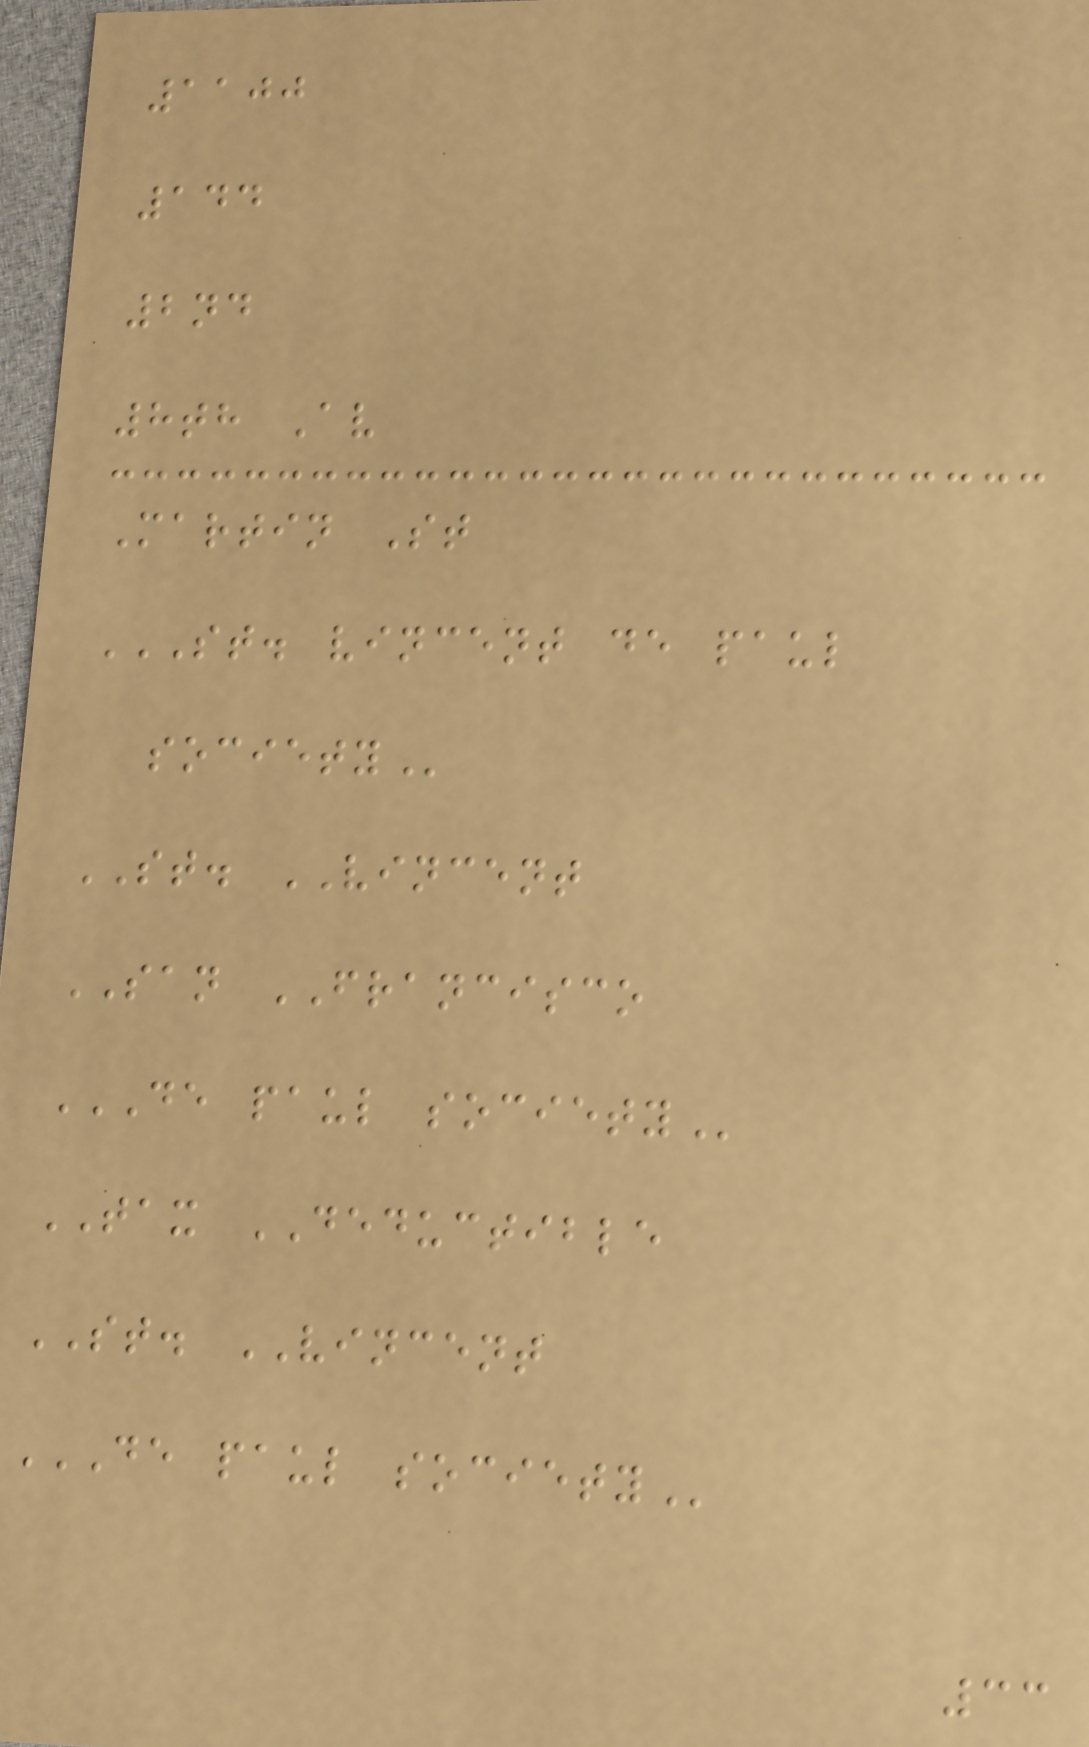1100
144
2nd
8th Av
Martin St
ST. VINCENT DE PAUL
SOCIETY
ST. VINCENT
SAN FRANCISCO
DE PAUL SOCIETY
TAX DEDUCTIBLE
ST. VINCENT
DE PAUL SOCIETY
33
